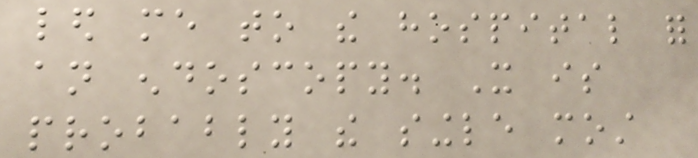led me to the hospital for
an endoscopy. It is
probably the single most
